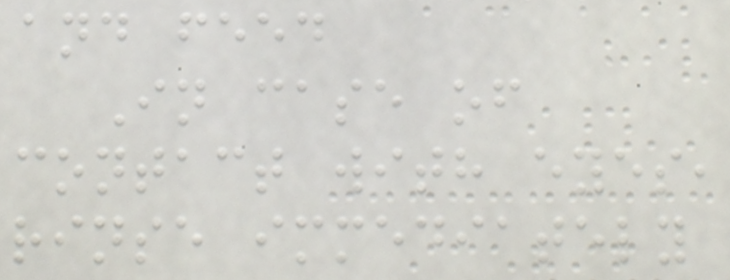and feed
In case of
contact with eyes,
rinse immediately
